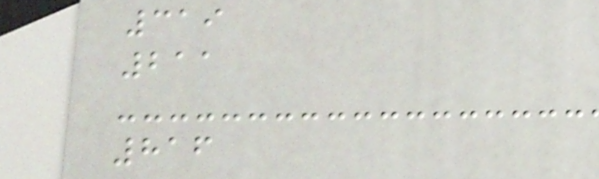319
211
816
